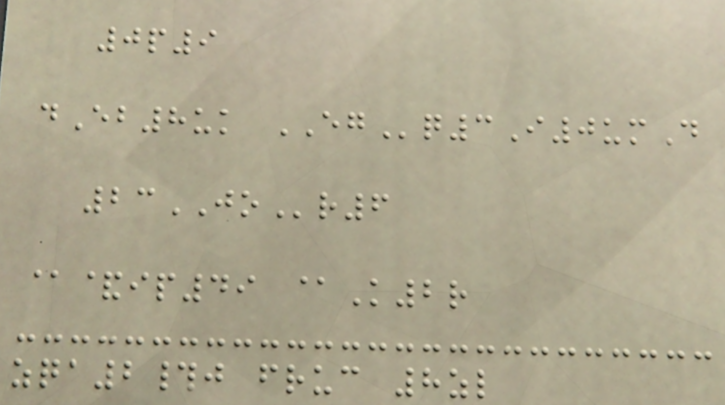0p9
dEb8uk EGq3I0umD
23JOr6
@&ip49 @K2r
zqa2#j fruc 8zl
